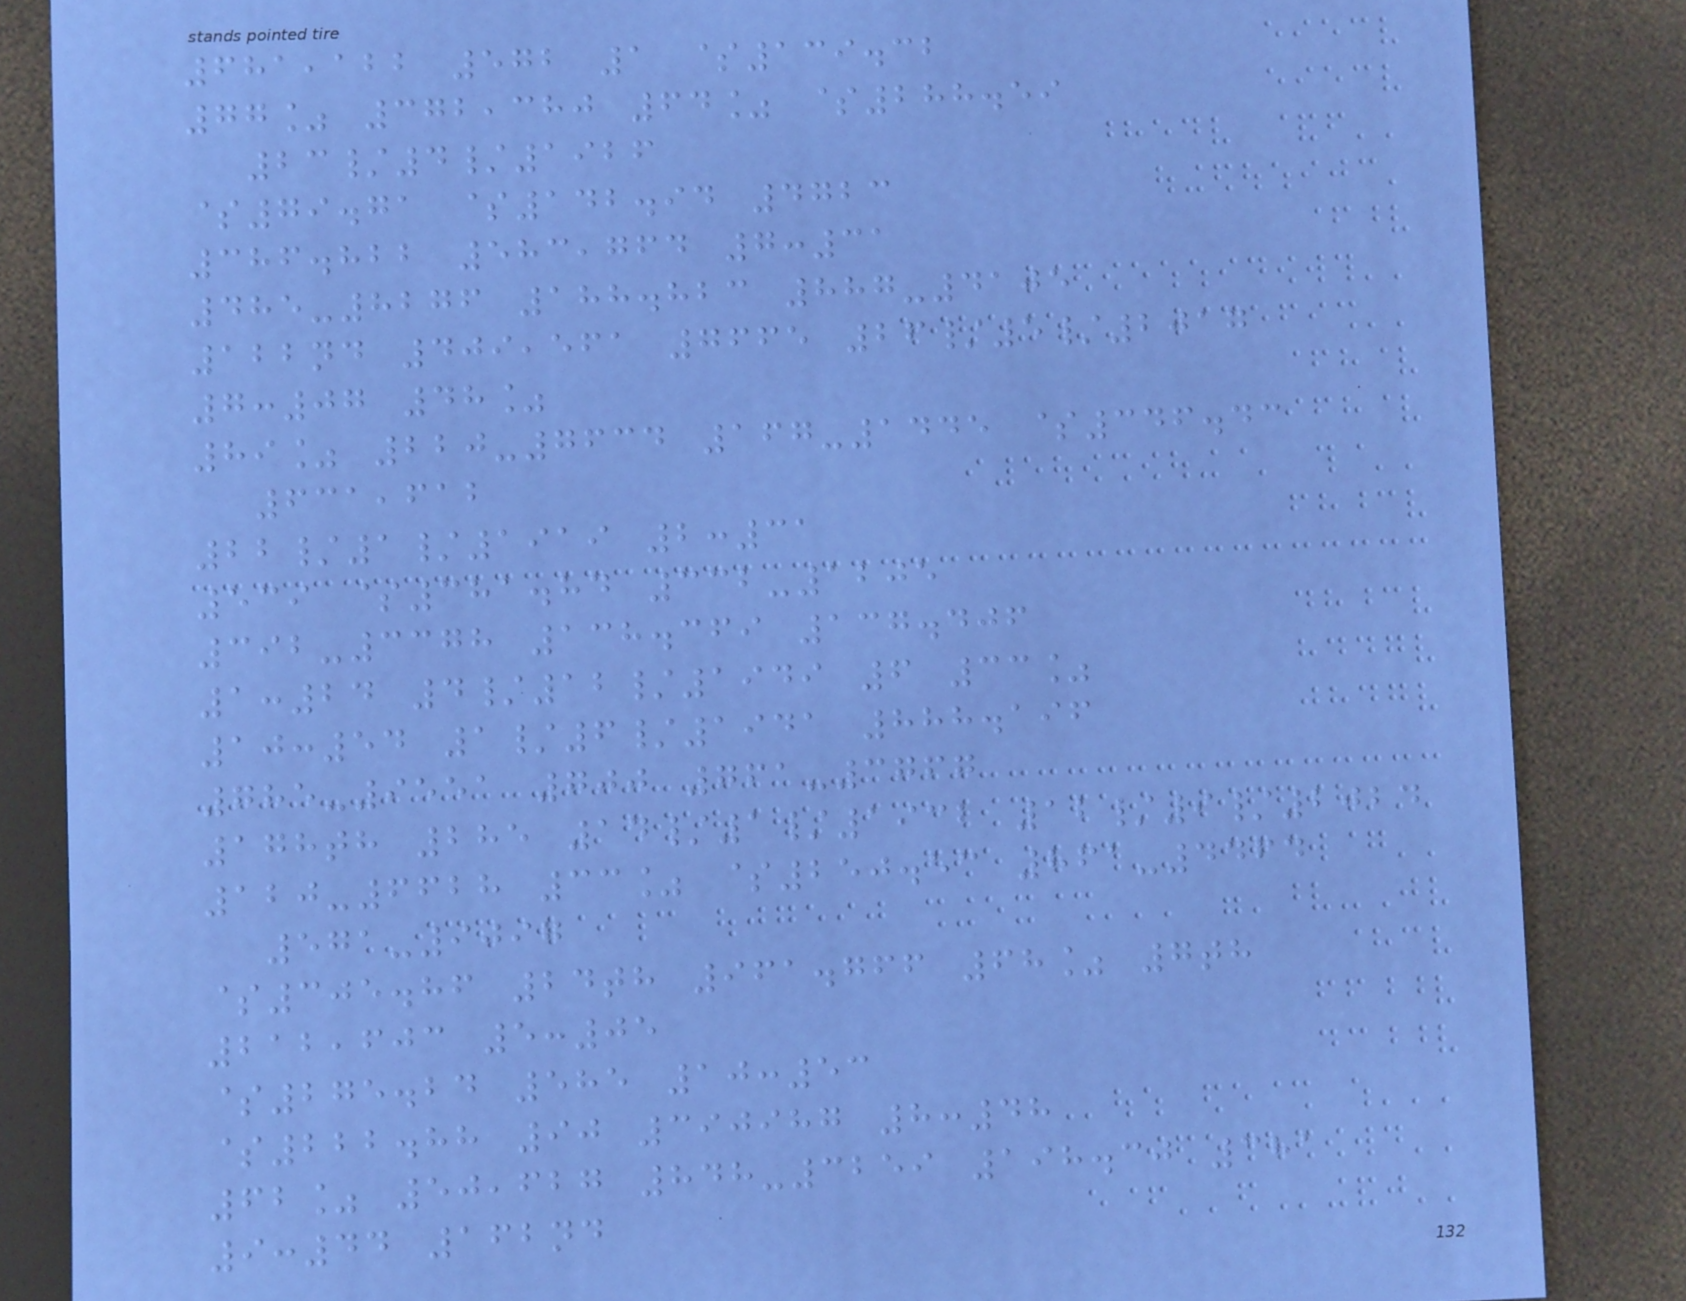681,122 572 1 $139.32
77% 372,380 64% $288.59
23/4/1926
$79.71 $142.94 4723
386.822 583,764 7:31
485-8276 188.823 887-4105
122nd 409,561 7665 26/5/2017
7:07 48%
89% 220-7634 167-1445 $346.43
631,612
22/1/1919 2:31
539 $381.84 332-1205
392-3378 138.369 137.406
1:24 4/12/1949 6 33%
10:54 1/6/1941 888.196
785-9551 700 761-3767
178th 285 14/1/1932 12/9/2024
120-6628 33% $250.53 861-4464
571-9097
$305.86 24th 961.766 68% 7th
212,603 5:05
$275.24 585 10:53
$222.88 90 390987 8:48
62% 50,627 848-3259 198.30 381
9:44 162nd
